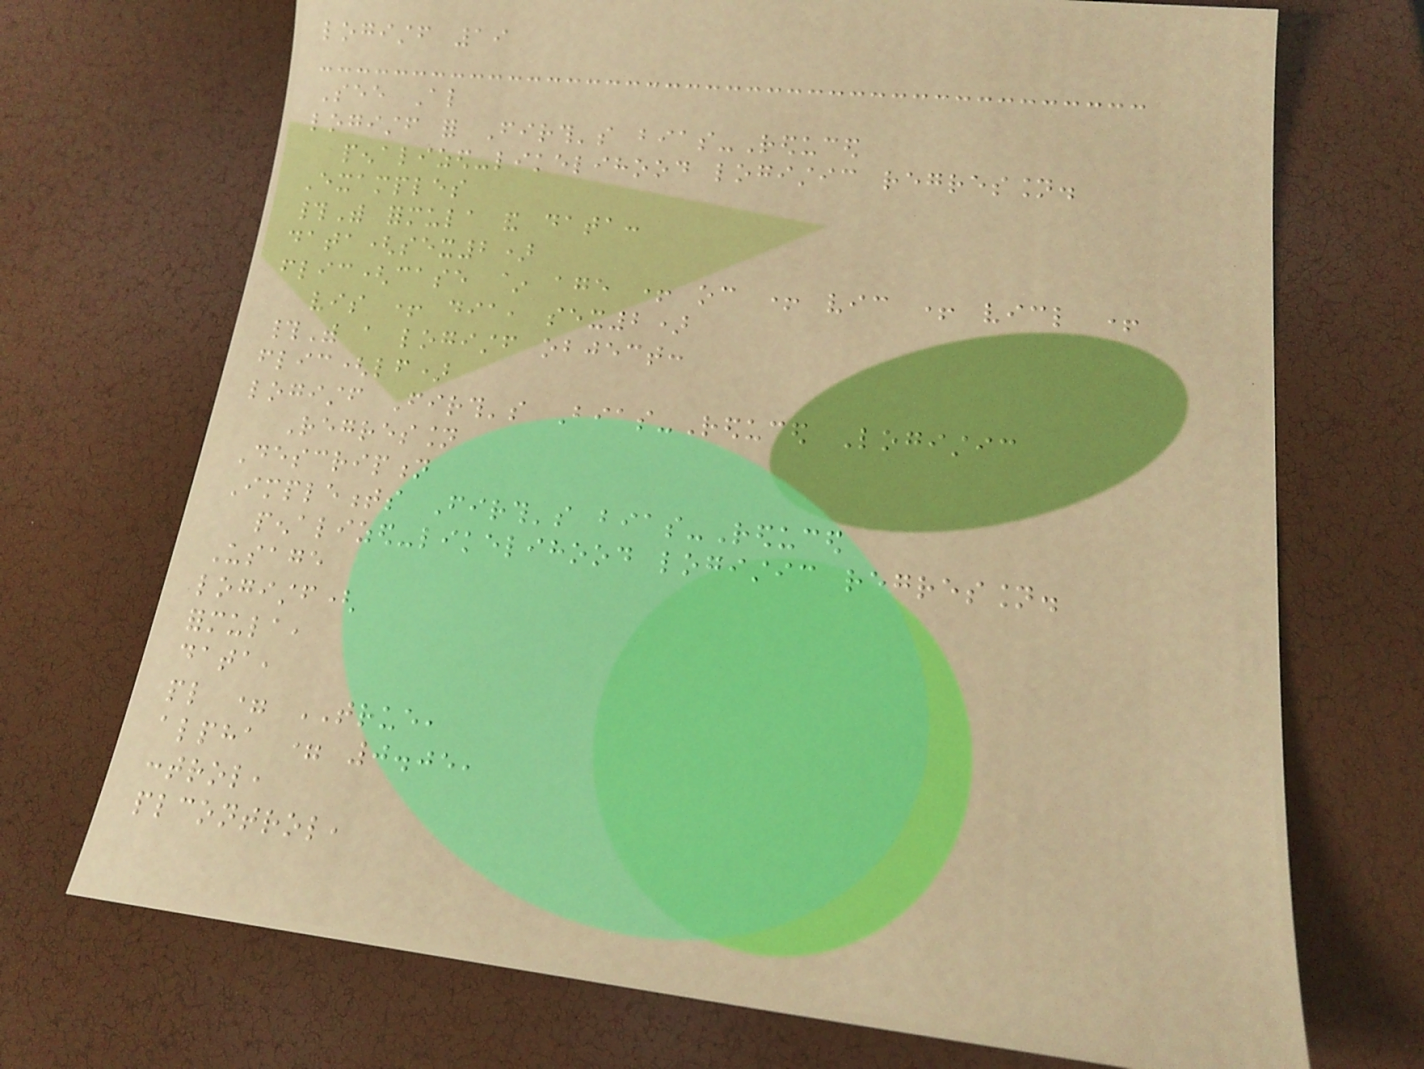logistf 19
See Also
logistf for Firth's bias-Reduced
penalized-likelihood logistic regression.
Examples
#With formula and data:
data(sex2)
flic(case ~ age + oc + vic + vicl +
vis + dia, sex2)
#With a logistf object:
flic(lf)
logistf Firth's Bias-Reduced Logistic
Regression
Description
Implements Firth's bias-Reduced
penalized-likelihood logistic regression.
Usage
logistf(
formula,
data,
pl = TRUE,
alpha = 0.05,
control,
plcontrol,
